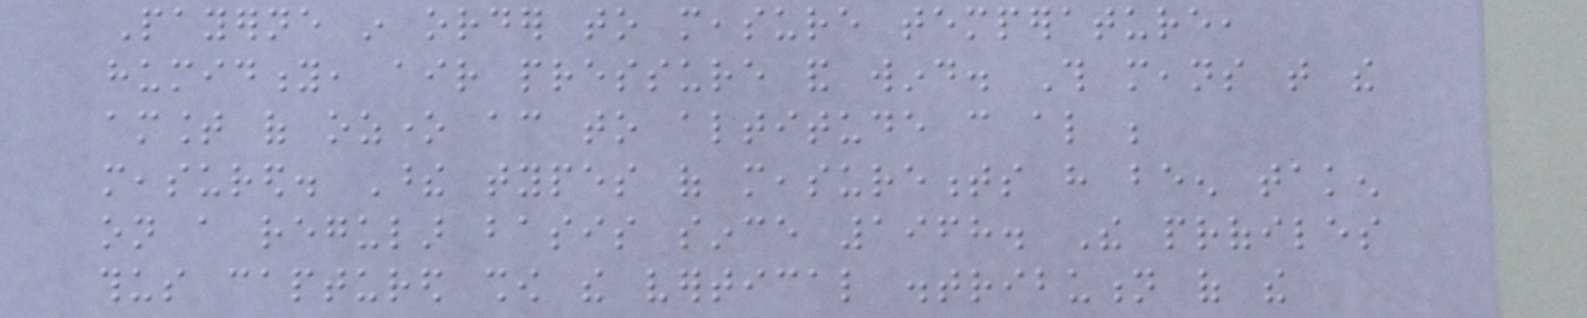Payerne in order to measure temperature,
humidity, air pressure and wind. This means that the
amount of ozone according to altitude can also be
measured. These types of measurements have been taken
on a regular basis since 1968. The profiles
thus captured show the vertical distribution of the
